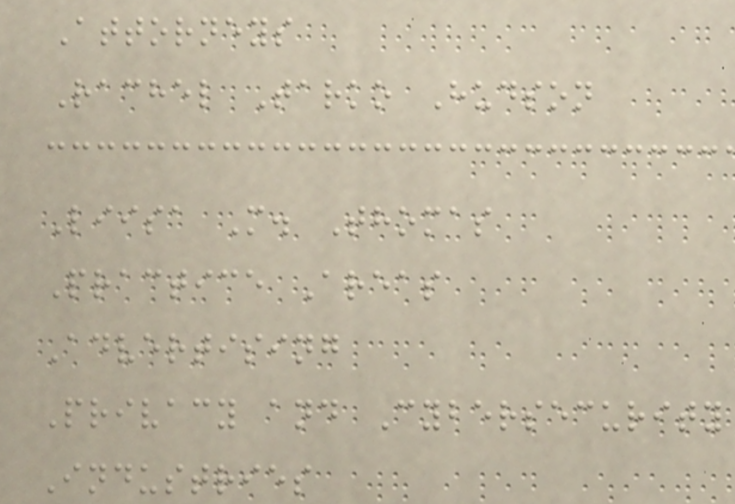Attorneys
Rachel Tarko Hudson
Liisa M. Thomas
Practice Areas
Advertising
Privacy and Cybersecurity
Industries
